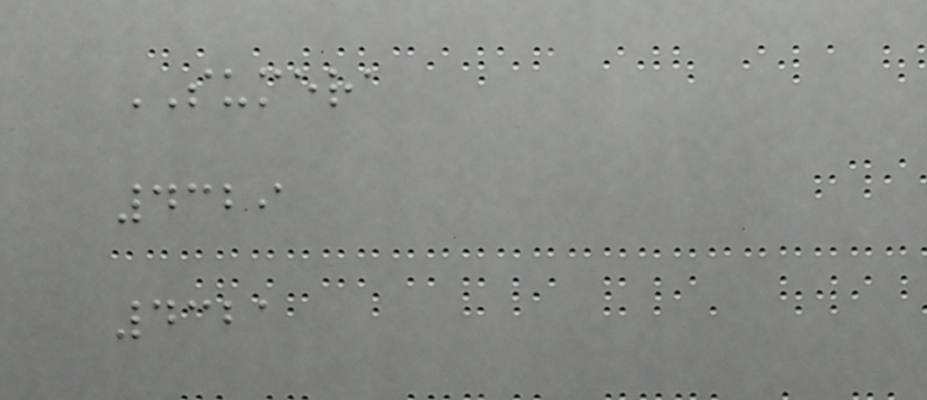SUMERA
4329
4321
